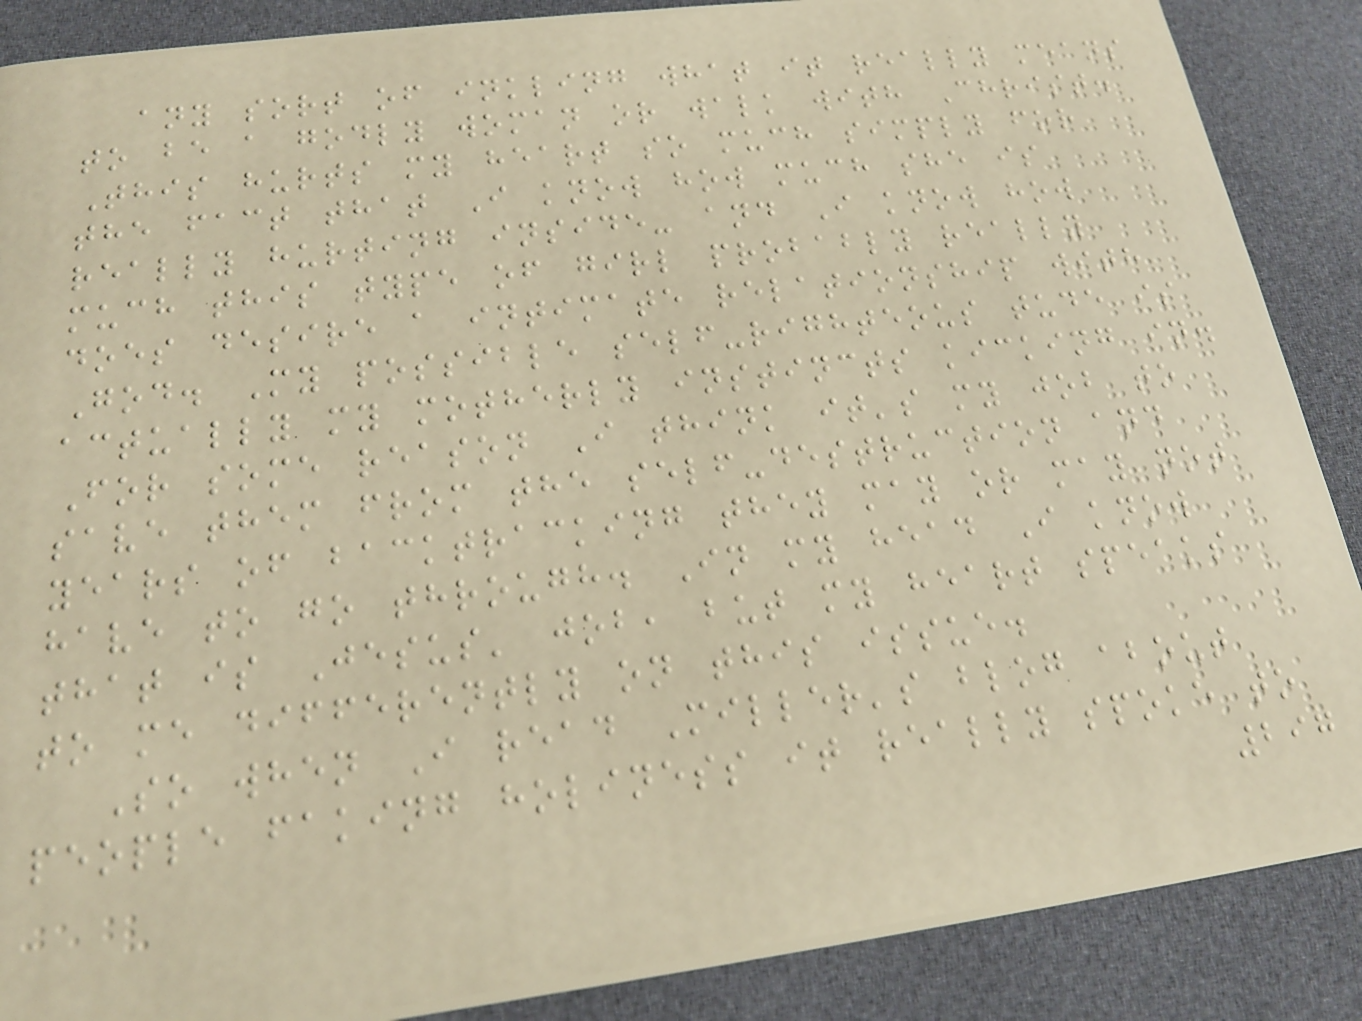any sort of inkling what it really means
to be a godly woman or walk with Christ.
This hurts my heart so much simply for
the fact that I know how much she is
really hurting inside- and I know how
much this type of girl probably really
does desire a intimate relationship with
God. My possible self-righteous tude is
actually my motherly instincts kicking in.
For some reason I think it's my job to
save them from the self-destruction and
years of backtracking they may or may not
have to go through. In my head I know
that is Jesus' job, but my heart speaks
to me differently on this issue.
So when I read Miller's blog about
people faking holiness it really spoke to
297
